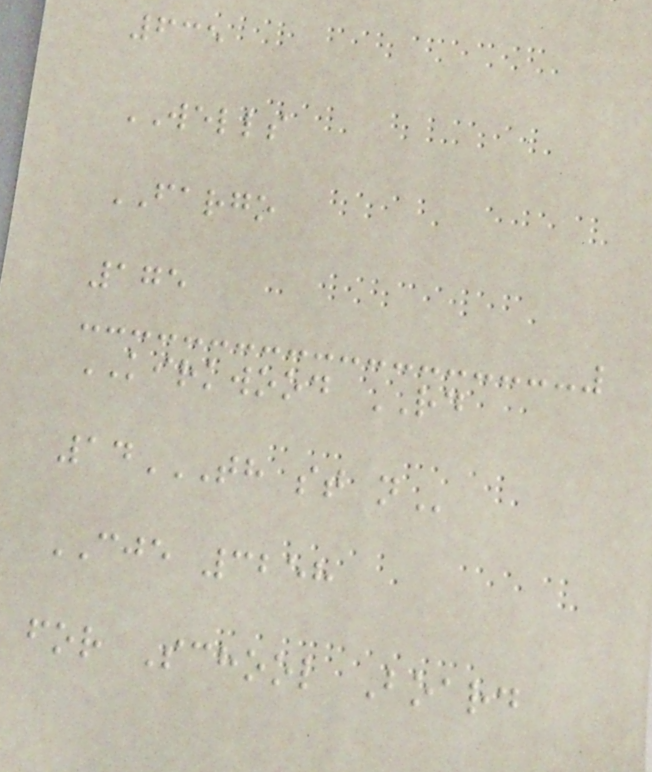635
WELLS
FARGO
175
KIRKWOOD RD
14TH ST N
CJE 3258
for School Board
